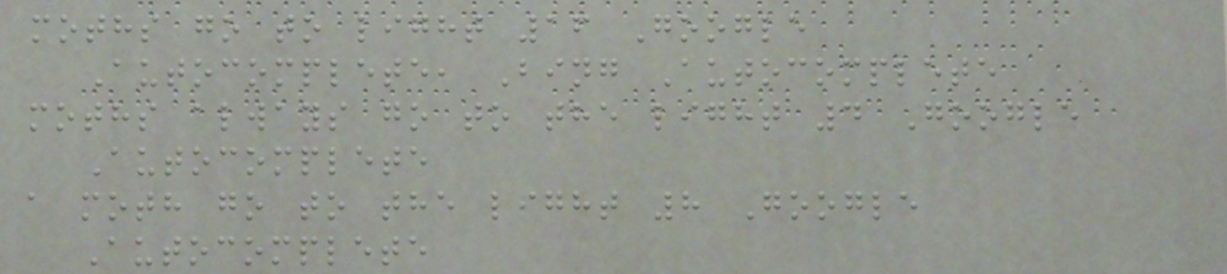moths go to light 16 Google
Autocomplete, Bing Autocomplete
moths always go to the light 4 Google
Autocomplete
a moth go to the light 8 Google
Autocomplete
